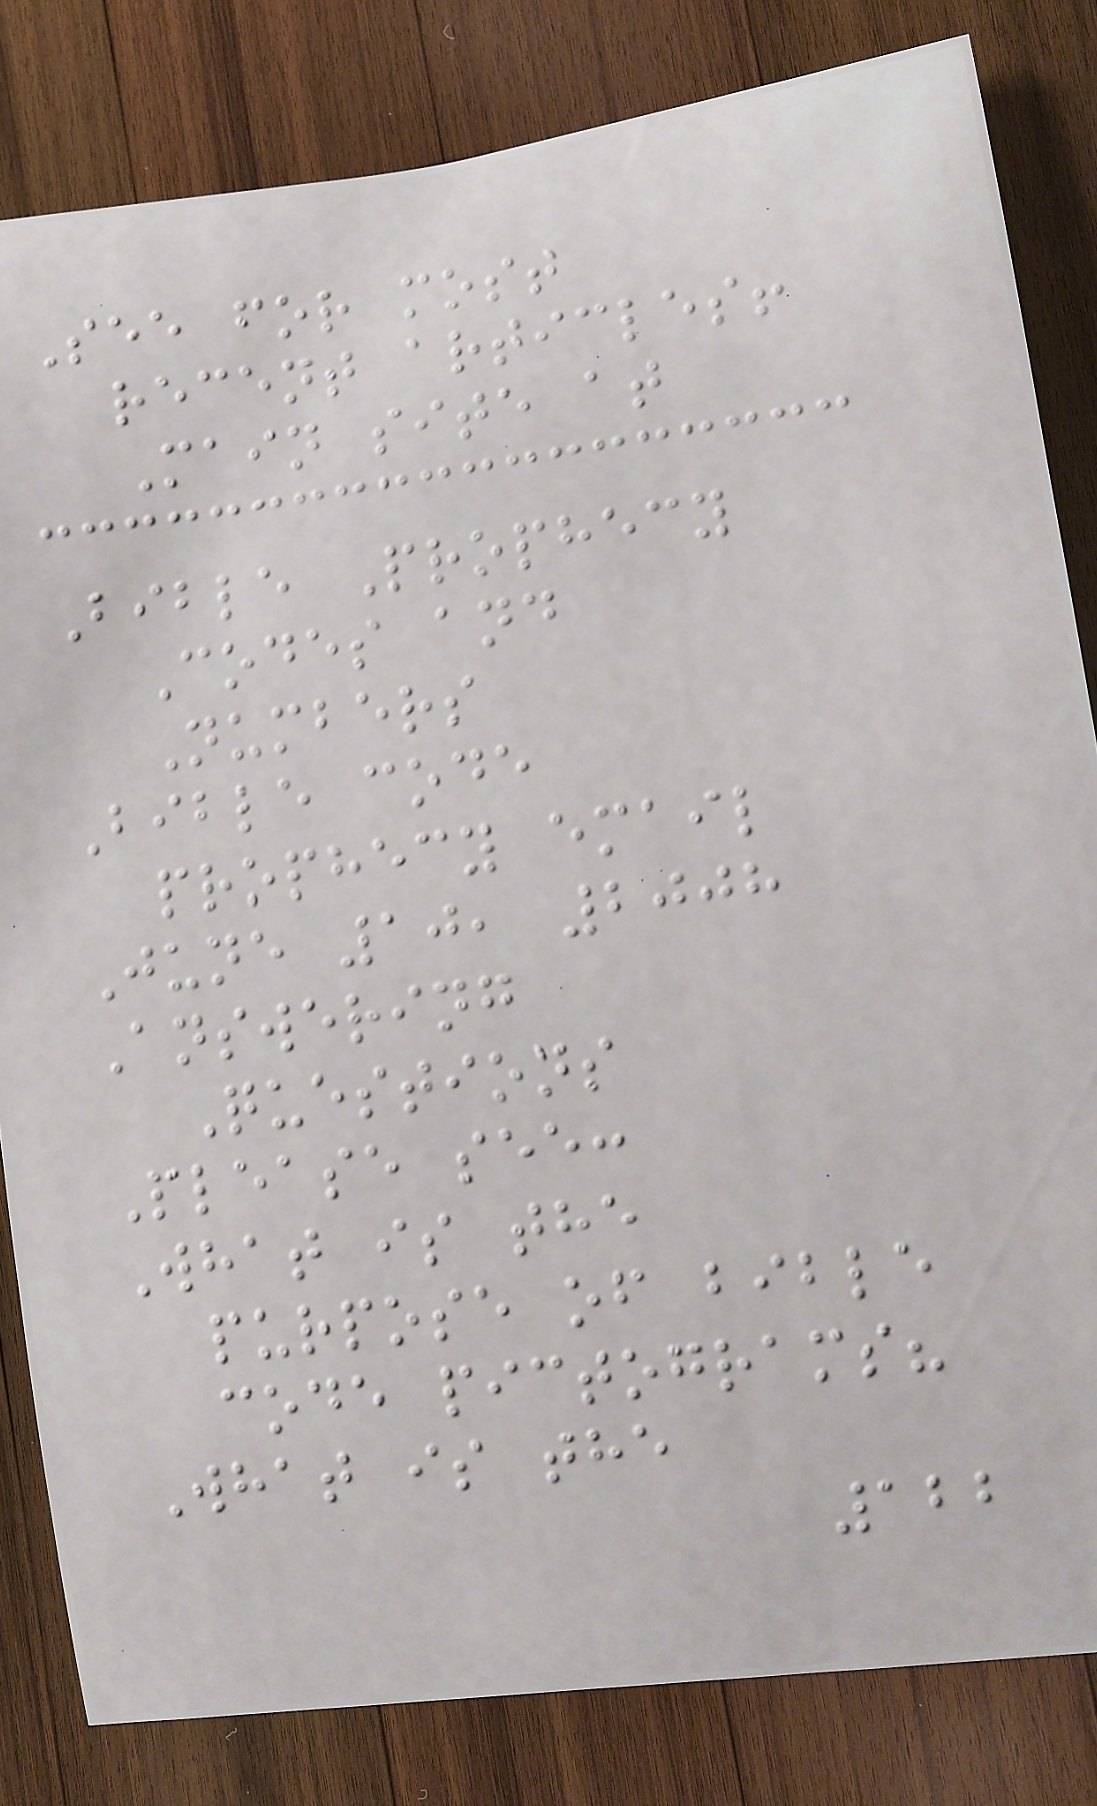See for most
recent articles!
Main site at
Bible Prophecy
Codes and
Numbers
Bible code
prophecy email
June 10, 2008
Answering
Questions
Please see:
What is the
purpose of bible
code pictograms?
What is the
122
